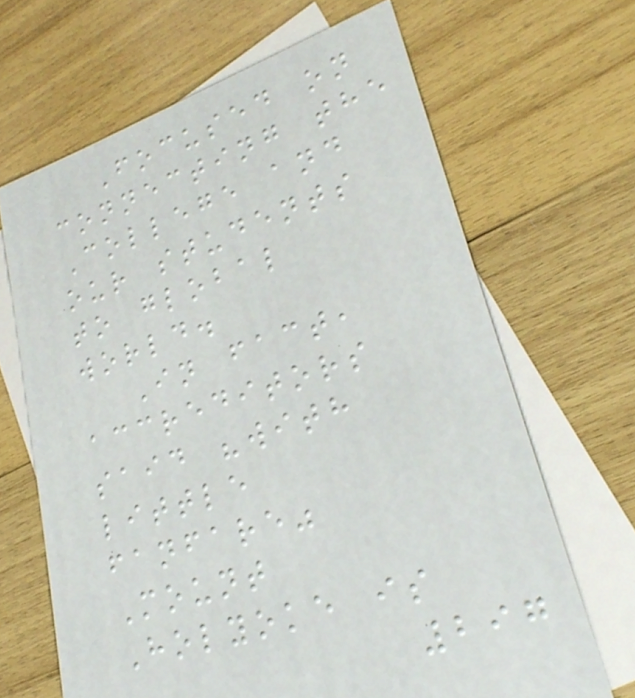Focused on
connecting the
College and
our students
to global
world.
In fact,
accreditors
said "with
little
fanfare"
Mount
Holyoke is
297
